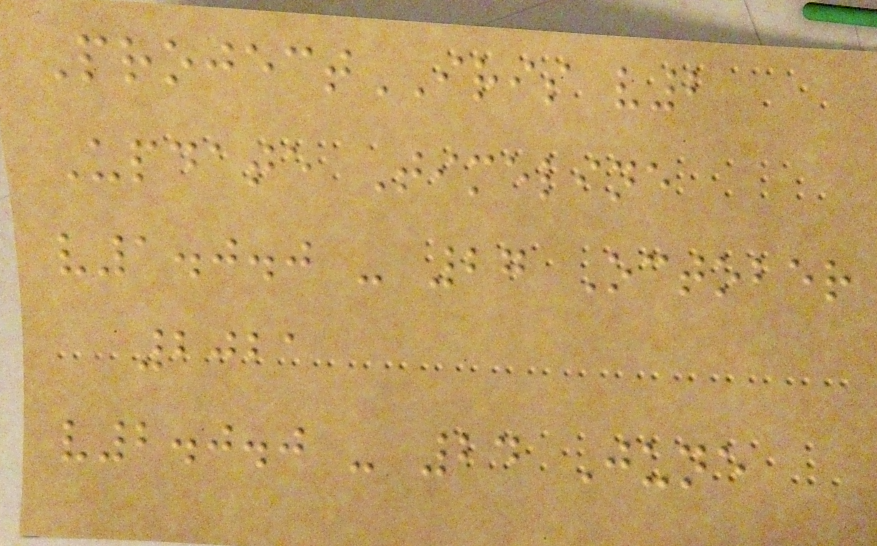ProjectIRIS v2
Update Timeline
v1.0.0 - 27 October
2021
v2.0.0 - 24 June
